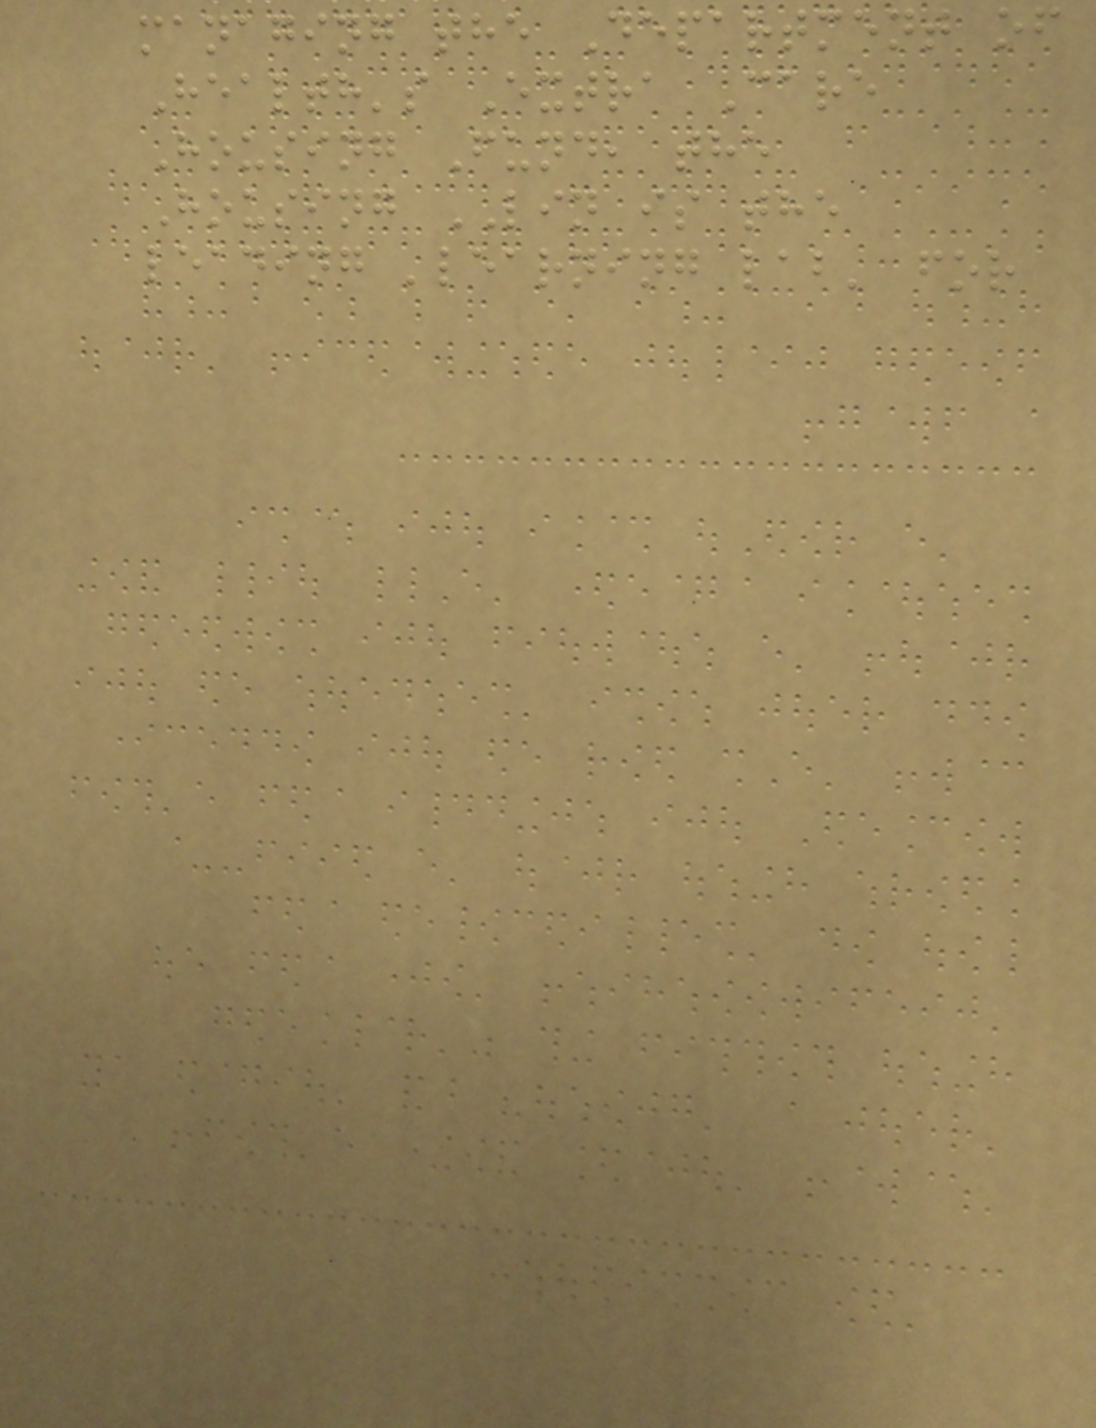managing the Department of
Health's Extra Care
Housing Fund, the
Housing LIN is the
leading 'learning lab' for
